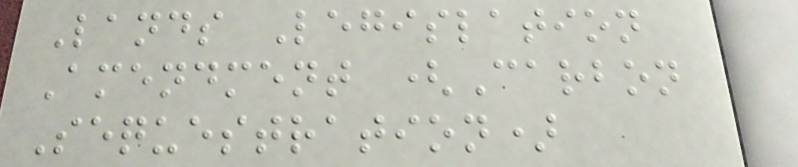Lands Legislation
Amendment (Carbon
Sequestration)
